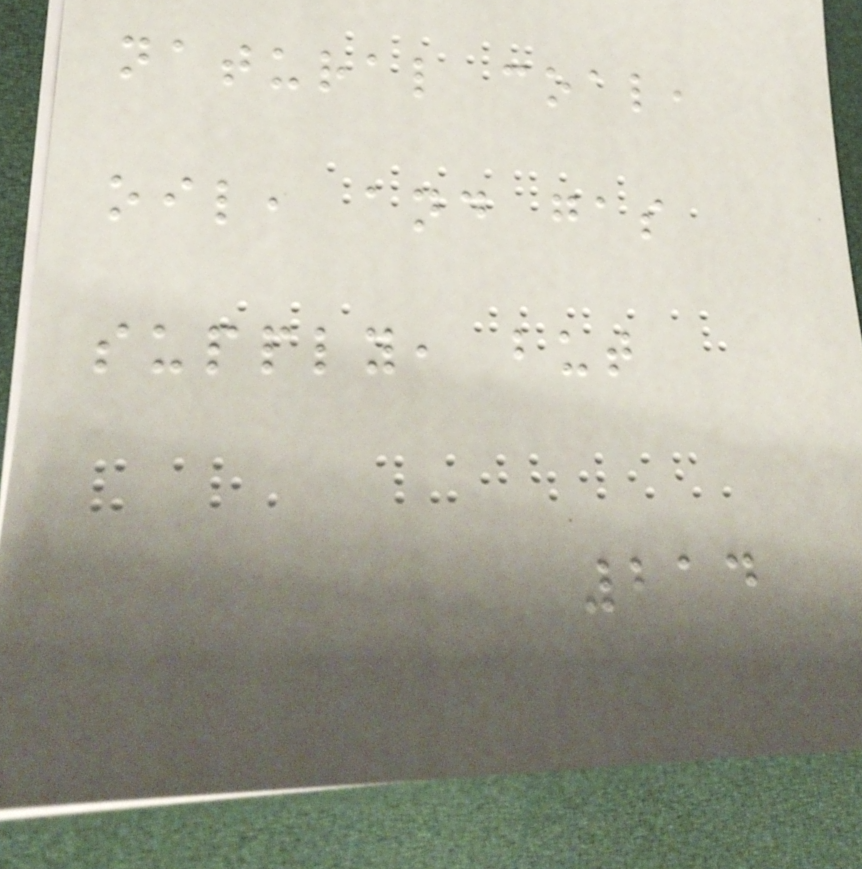natural coal,
oil, and gas
supply, but
214
